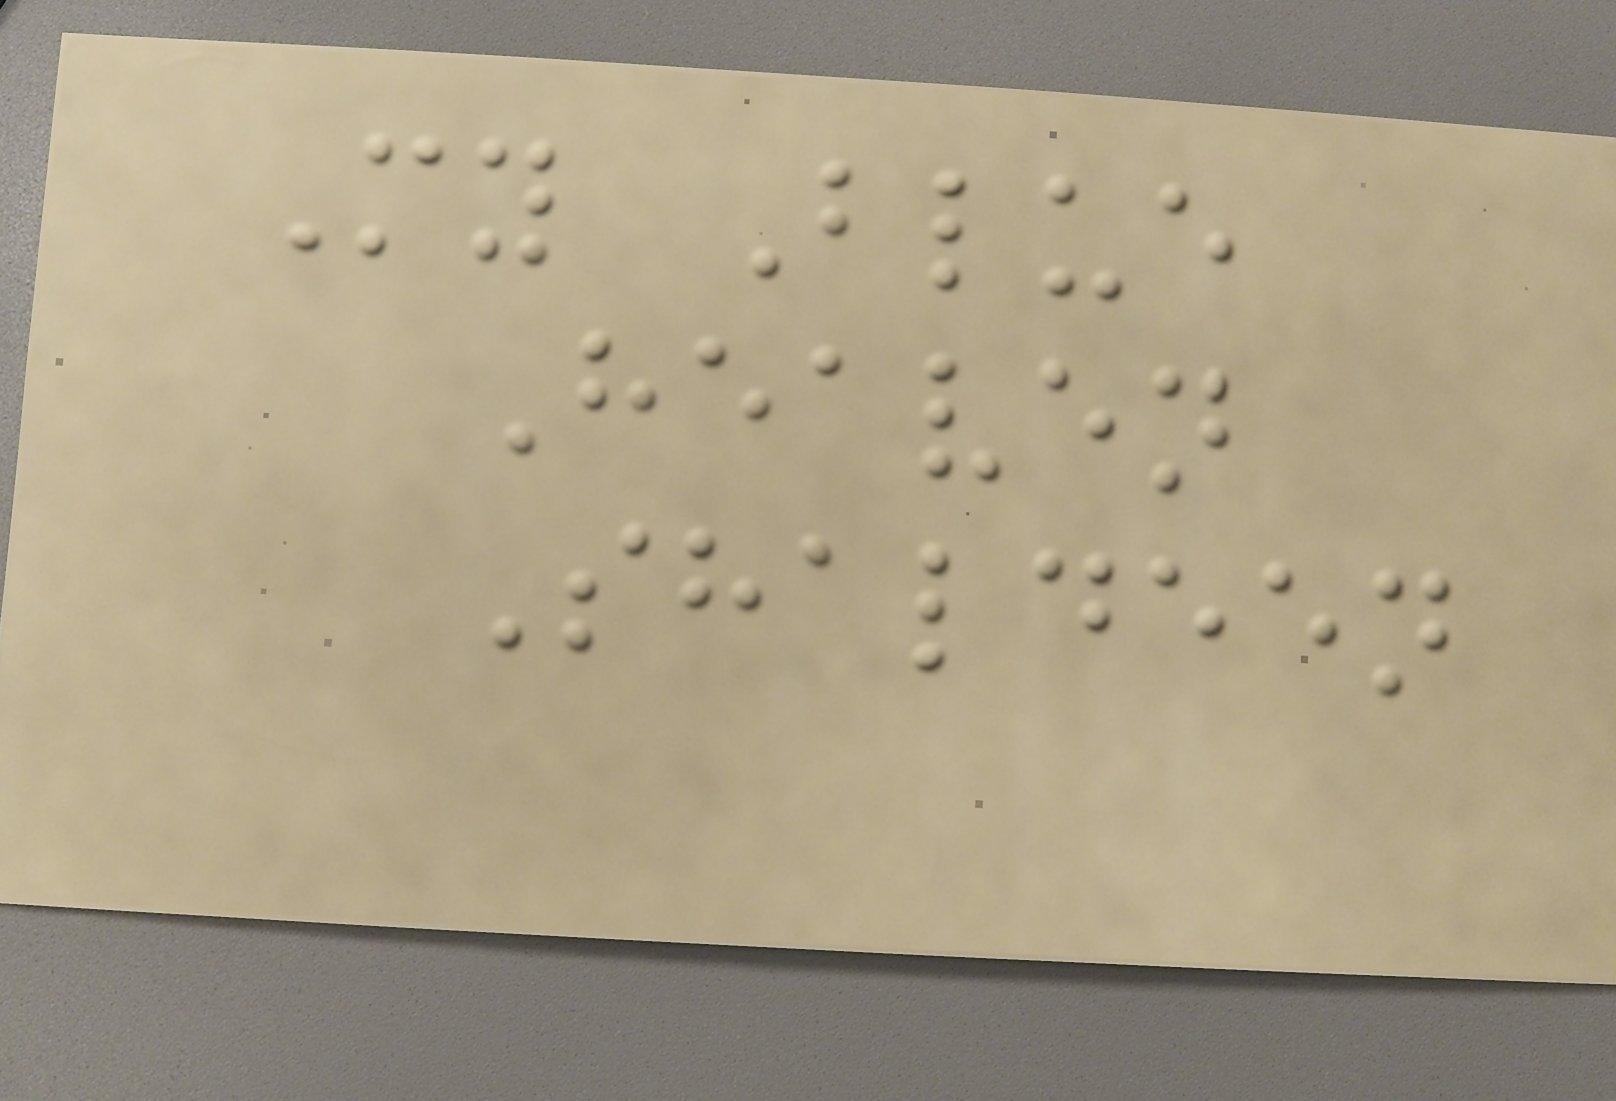My Blue
Heaven
Shaldeen
